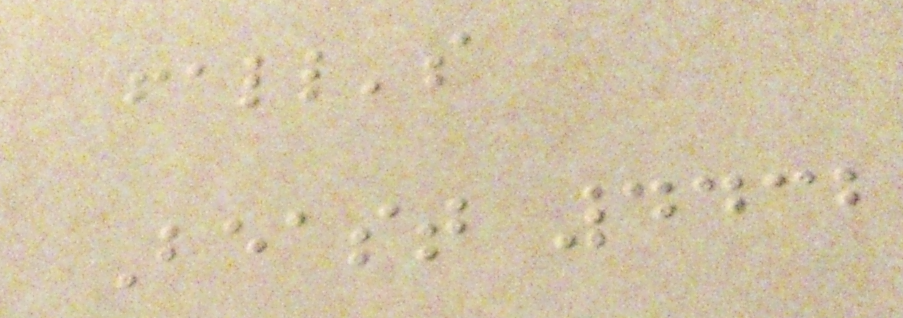fall's
Beast 4432
